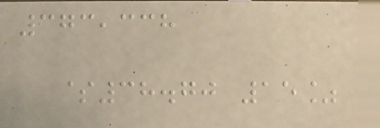373,338
$38.70 15%
